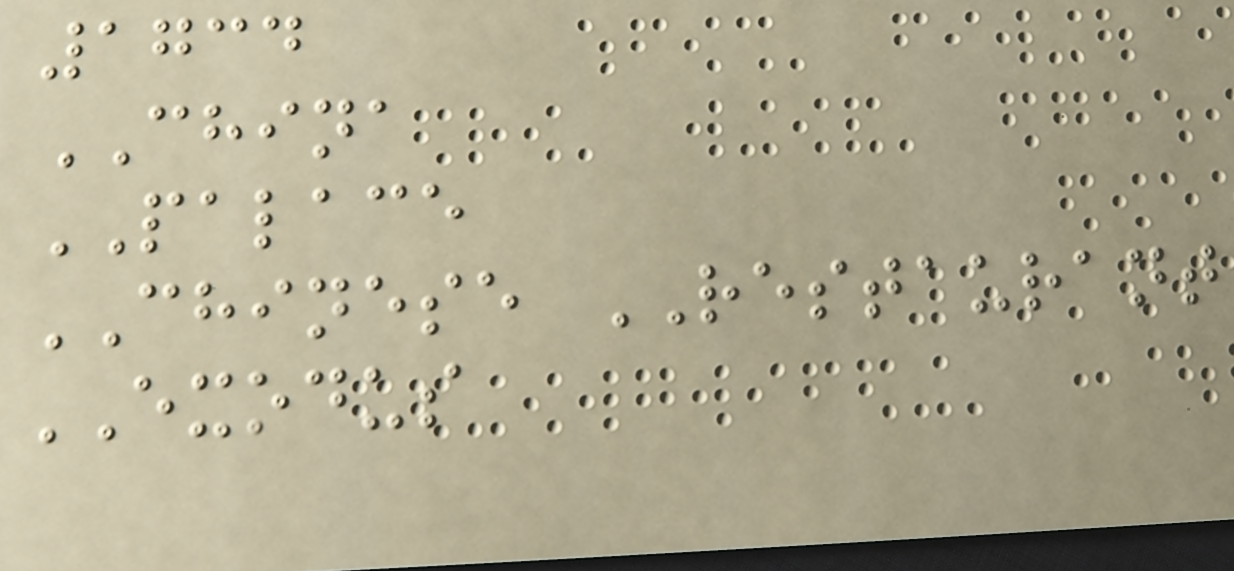1734
CHINA
PALACE
CHINESE RESTAURANT
EXODUS
